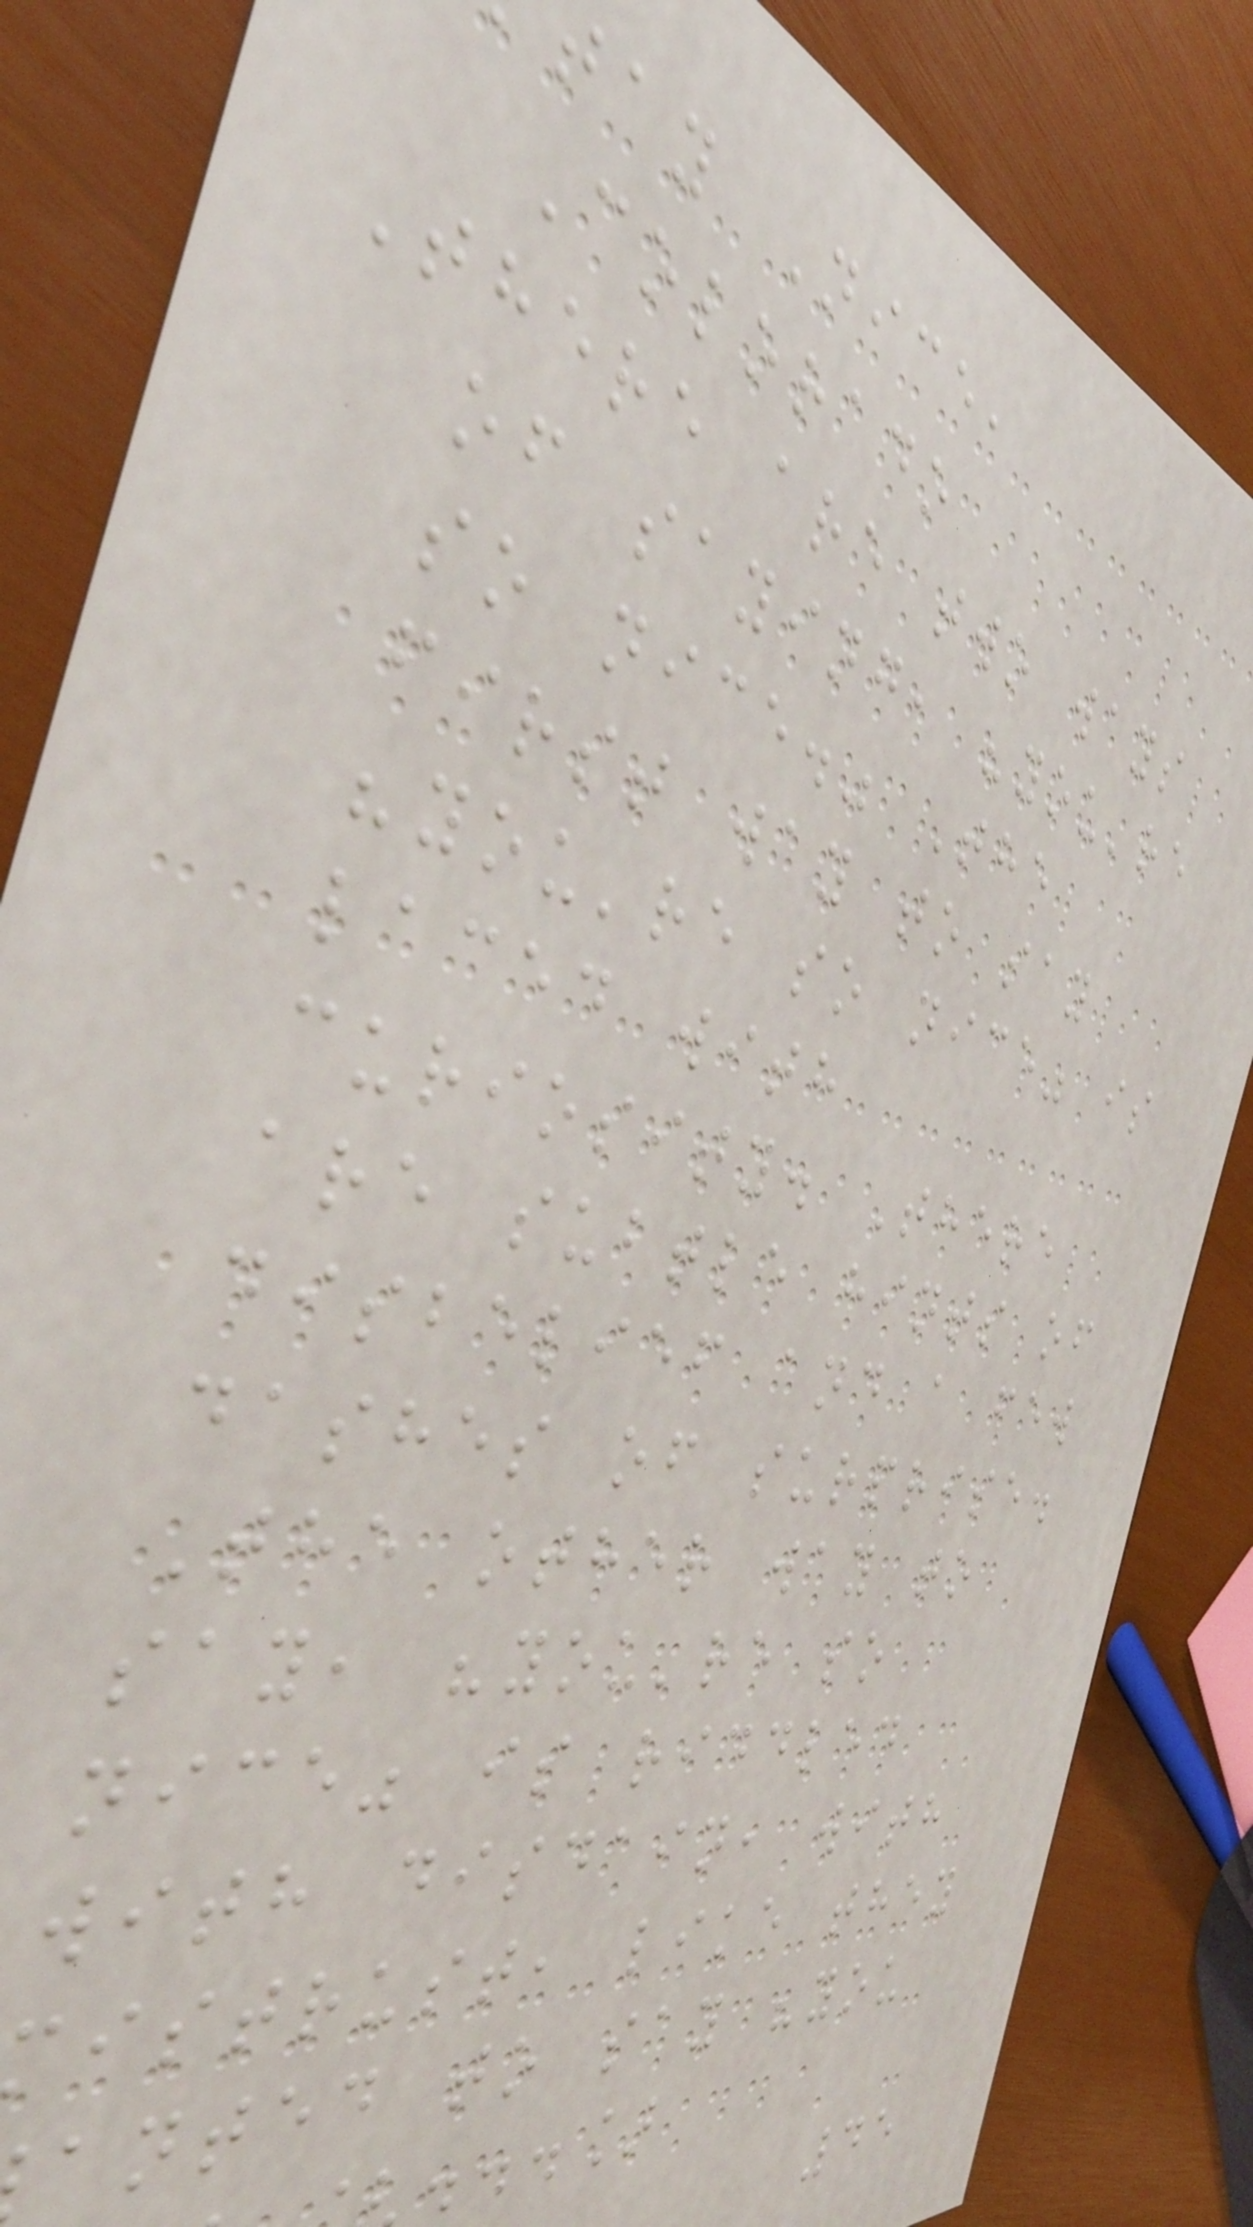tay Nice,
Colorado
There are two ways
of saying, "you're
so nice." The
first way to say
"you're so nice" is
laced with
curiosity. There
are subtle hints of
disbelief and a few
dashes of surprise.
The other way to
say, "you're so
nice" is riddled
with disdain, with
istrust, like they
anted to say "you
...]
45
